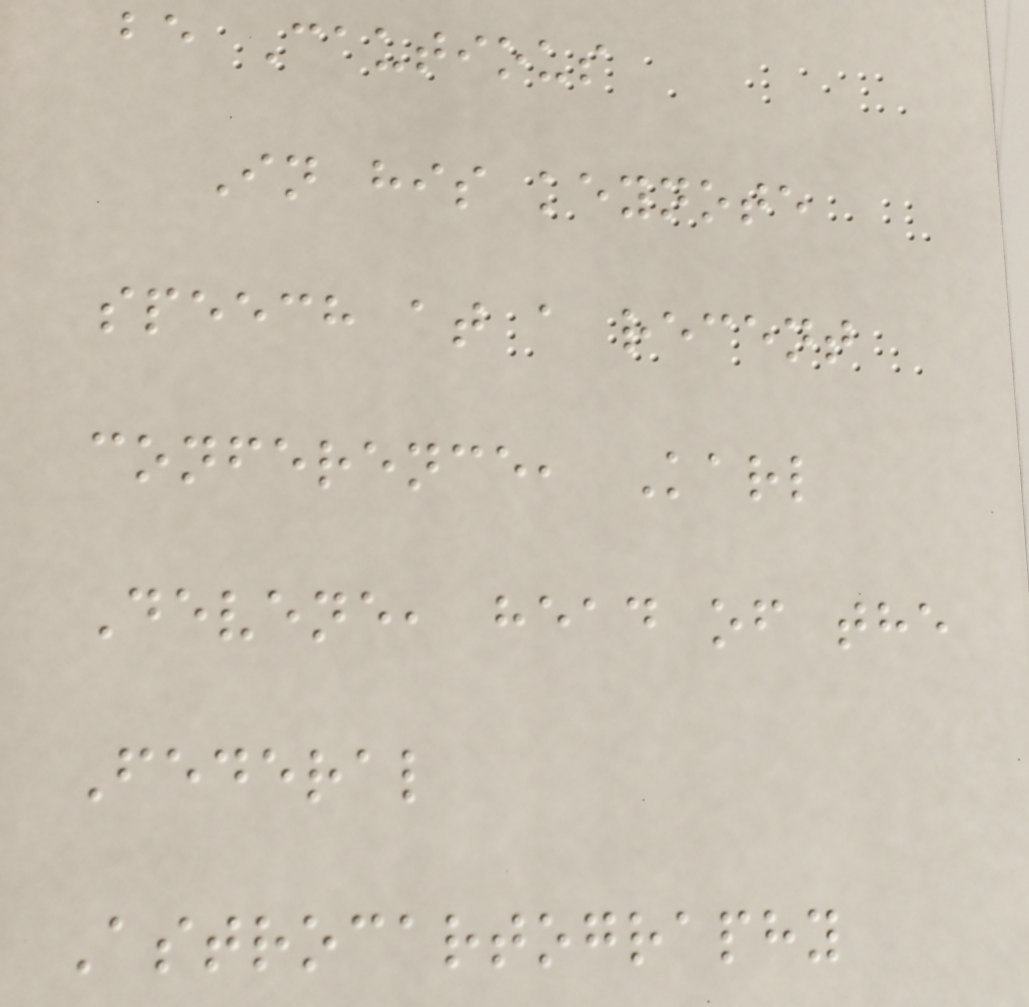be Cautious
In his keynote
speech at a recent
conference, Karl
Devene, head of the
Federal
Astrocartography
